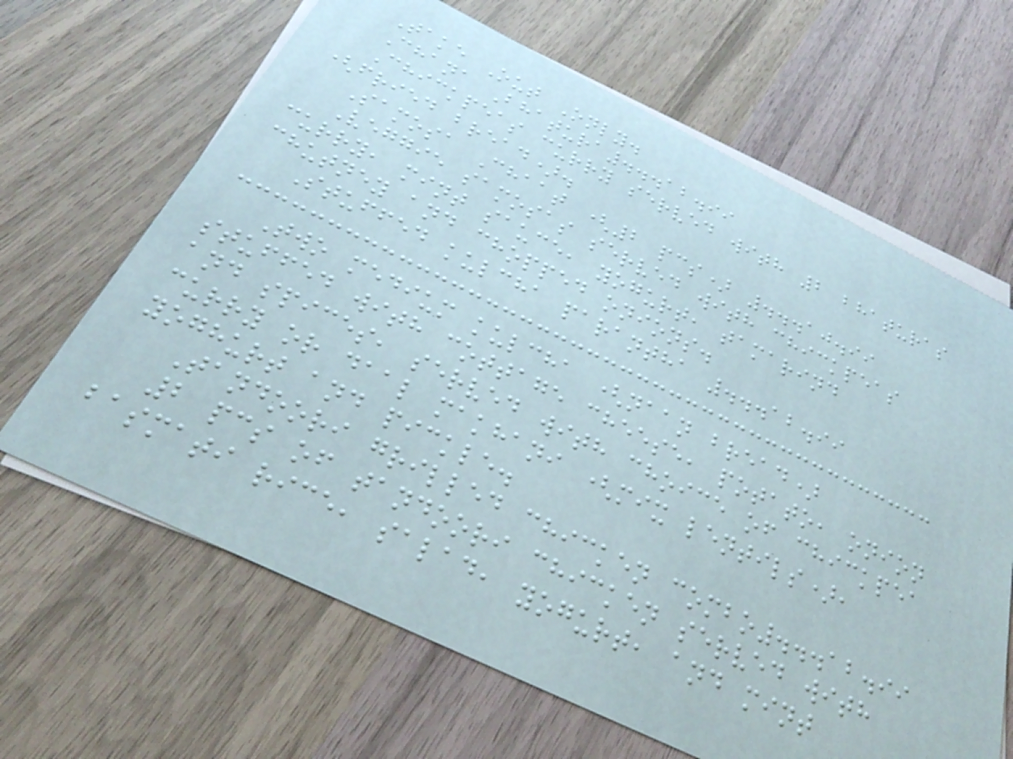Take Out Only.
Chana Bhatura...12.99
Chickpeas curry served with 2 bhaturas
(fried bread).
Samosa Chaat (2 pcs) ...10.99
Veggie samosas served with chickpeas
curry, mint sauce, yogurt, tamarind
chutney and chopped onions.
Stuffed kulcha parantha ...12.99
Two medium kulcha (naan bread)
stuffed with cottage cheese, potato, onion
and spices, served with choice of chickpea
curry or daal makhani (mix lentils),
yoghurt and pickle.
Tandoori grilled chicken combo...12.99
2 pcs of tandoori chicken served with
basmati rice, salad, yogurt, and mint
